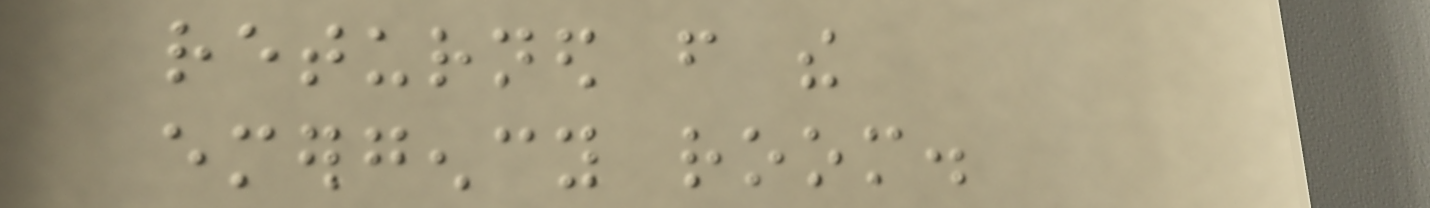returned from the
emergency room.
